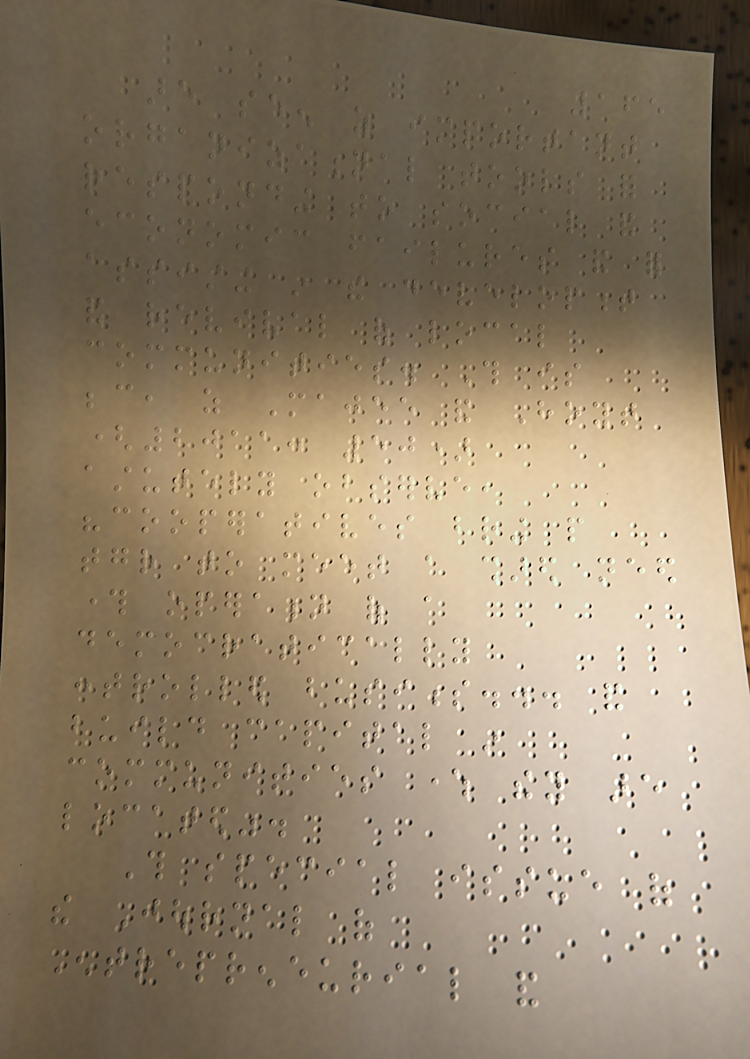165
are seen as important
organizational tools for
responding to social and
economic failures and for
assisting in the development
and revival of local
communities. This is
because, as Majee and Hoyt
(2011: 50)
astutely observe,
"cooperatives bring people
together to meet a shared need
through operation of a
democratically
controlled business... and
build capital in
communities where they are
located".
This special issue of
the Journal of
Entrepreneurial and
